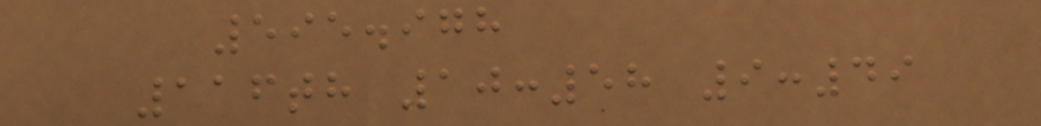595.978
116th 10:58 9:49
